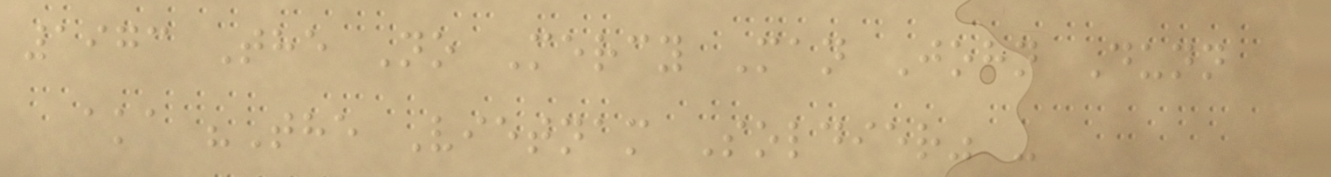1973 The No Mercy Man John Dunn
aka "The Vietnam Soldier" -
